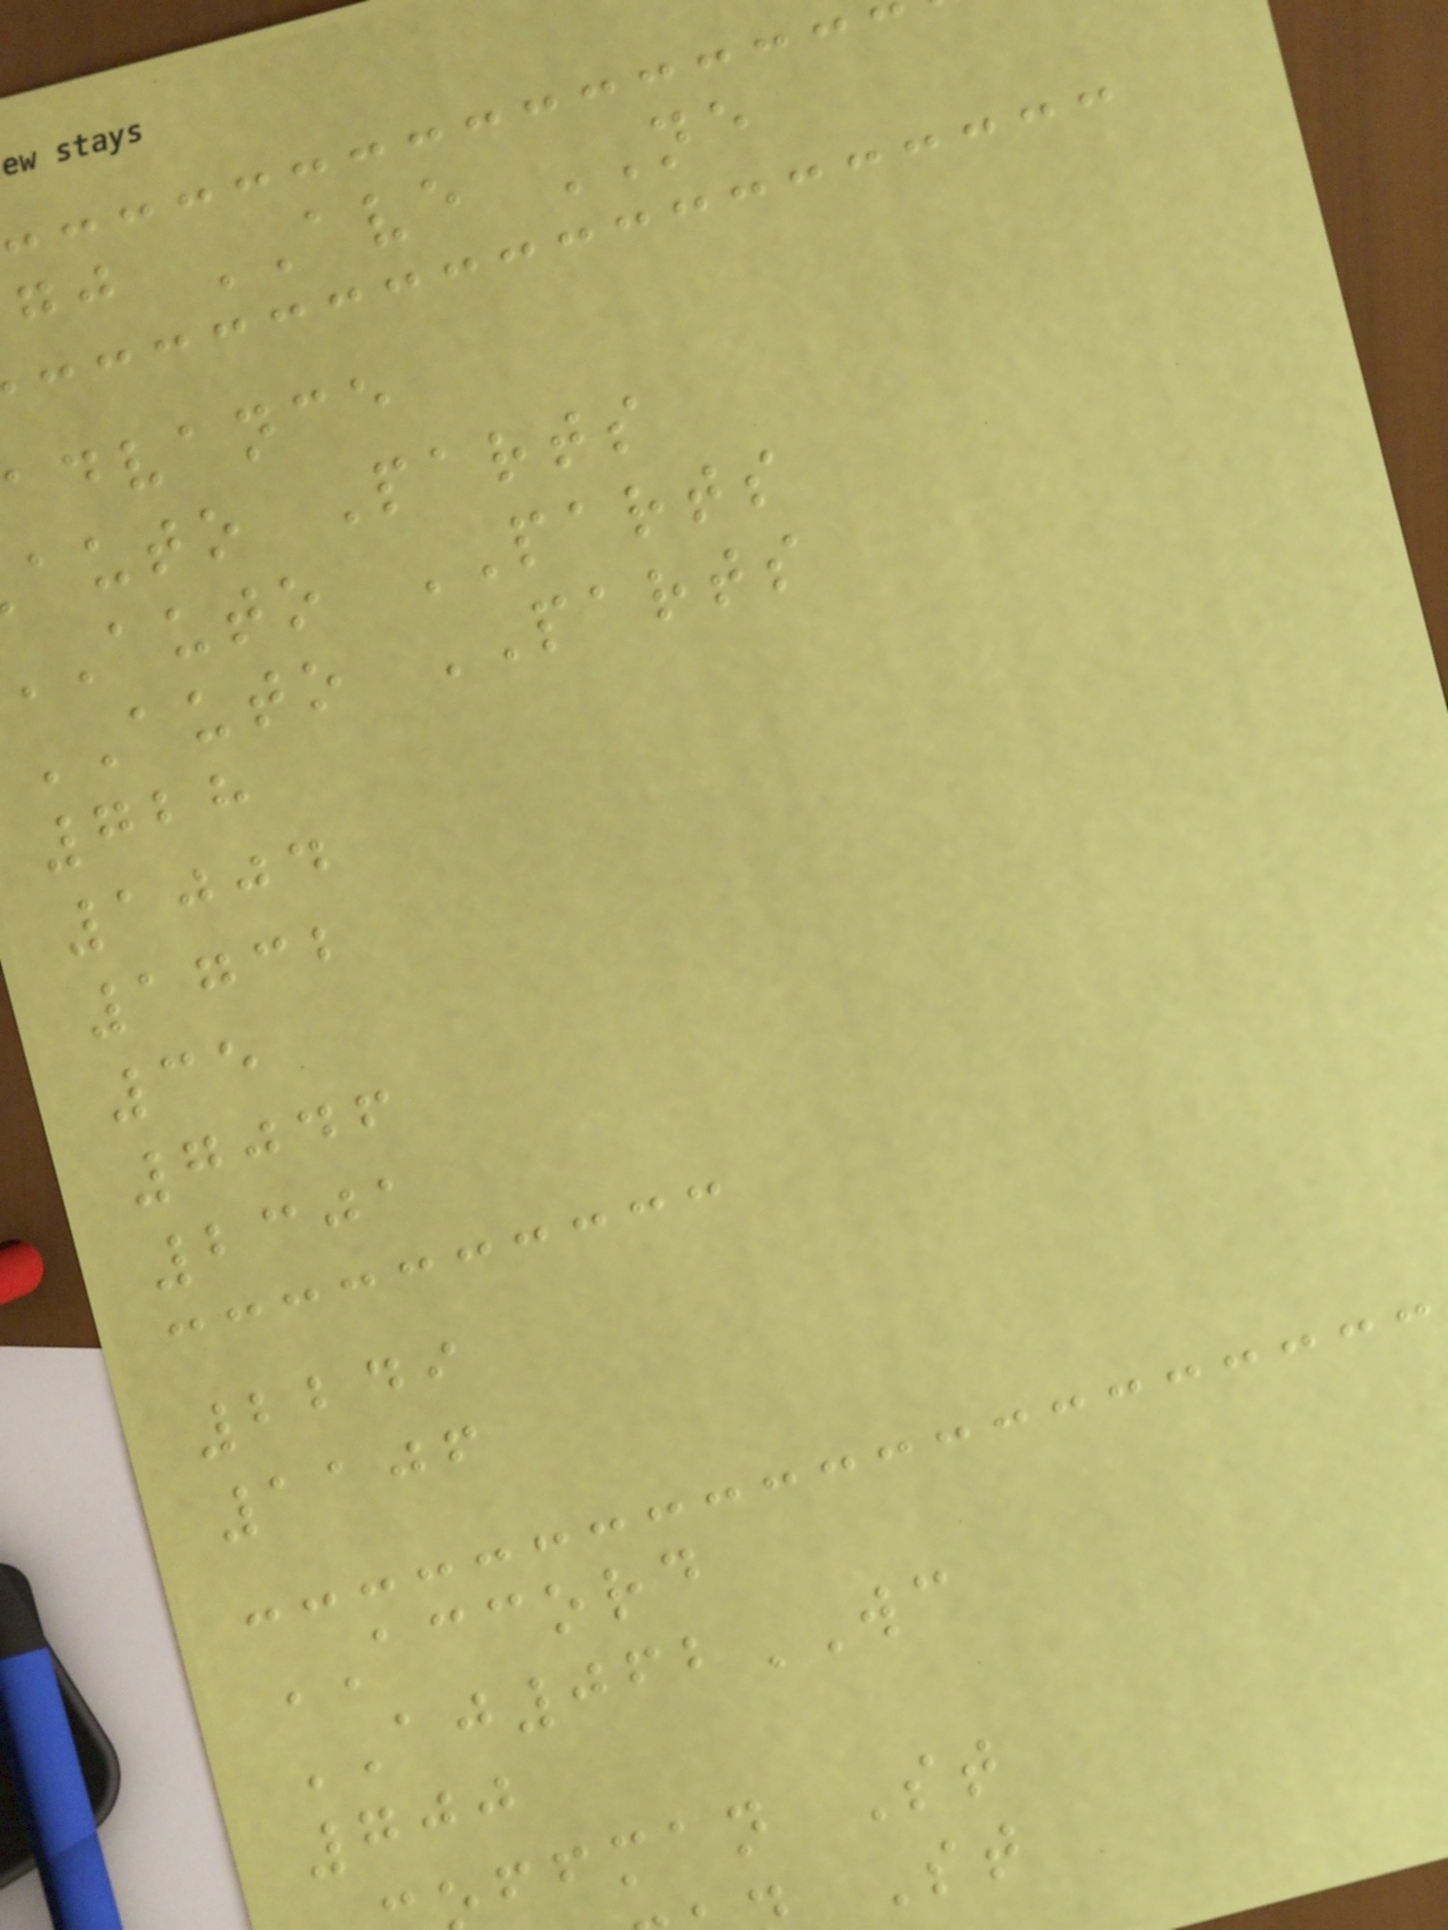gj AVE NE
advance
auto Parts
auto PARTS
AUTO PARTS
728
1004
1732
35
7046
2301
2249
1106
ACCORD
AJ062WC
700
ffman St
